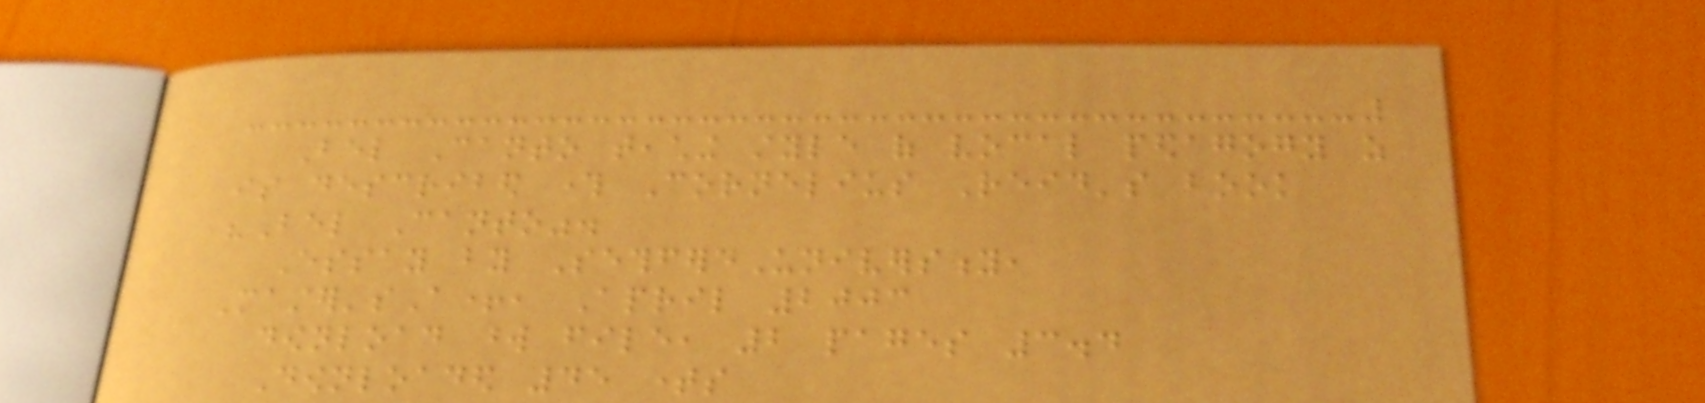Bel Canto teaching style of vocal pedagogy as
is described through Cornelius Reid's book
"Bel Canto".
Essay by SethferdUniversity,
Master'sA+, April 2003
download word file, 2 pages 3.4
Downloaded 45 times
